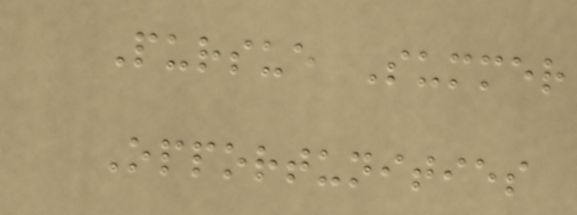Pursue Summer
Opportunities
